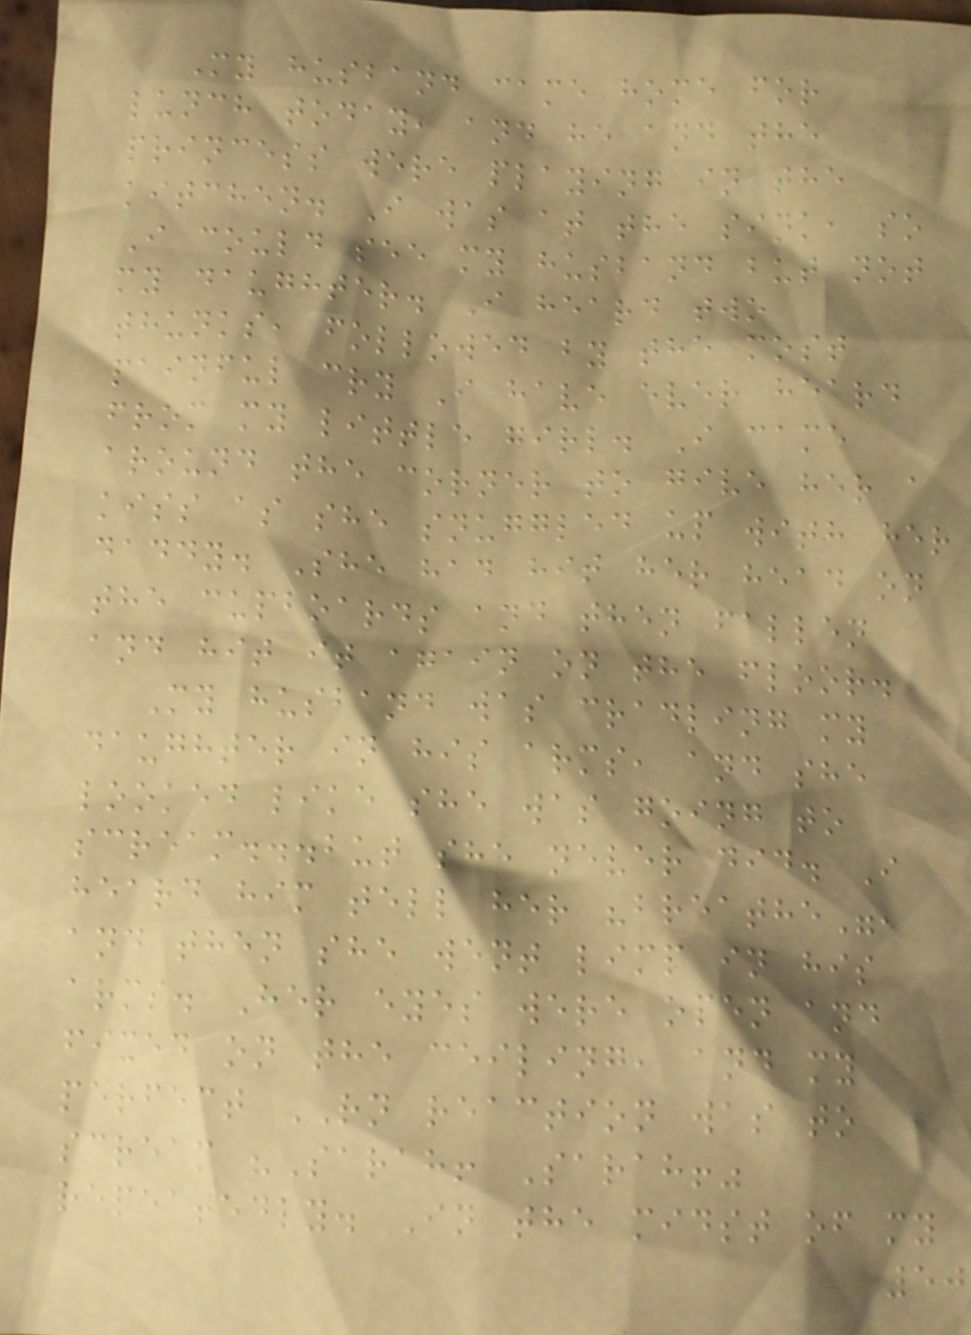My husband came home for
lunch today, and he and the
princess were playing in the
kitchen. I was at the sink, so
I could see my husband but not
my daughter. I heard two
thunks, followed by the most
painful cry I have ever heard
from my little girl. I came
around the corner to give her a
kiss as she snuggled up with her
daddy. She had hit her head on
the cupboards and then fallen
and hit it again on the floor.
My husband was cradling my
daughter in his arms, and she
looked like she was going to
scream...but she never did. I
heard him tell her "breathe",
and then she went limp in his
arms. Her eyes were open and
fixed on the ceiling, and my
perfect RN reaction was to
scream "Sarah! Sarah!"
repeatedly. In the midst of my
50
